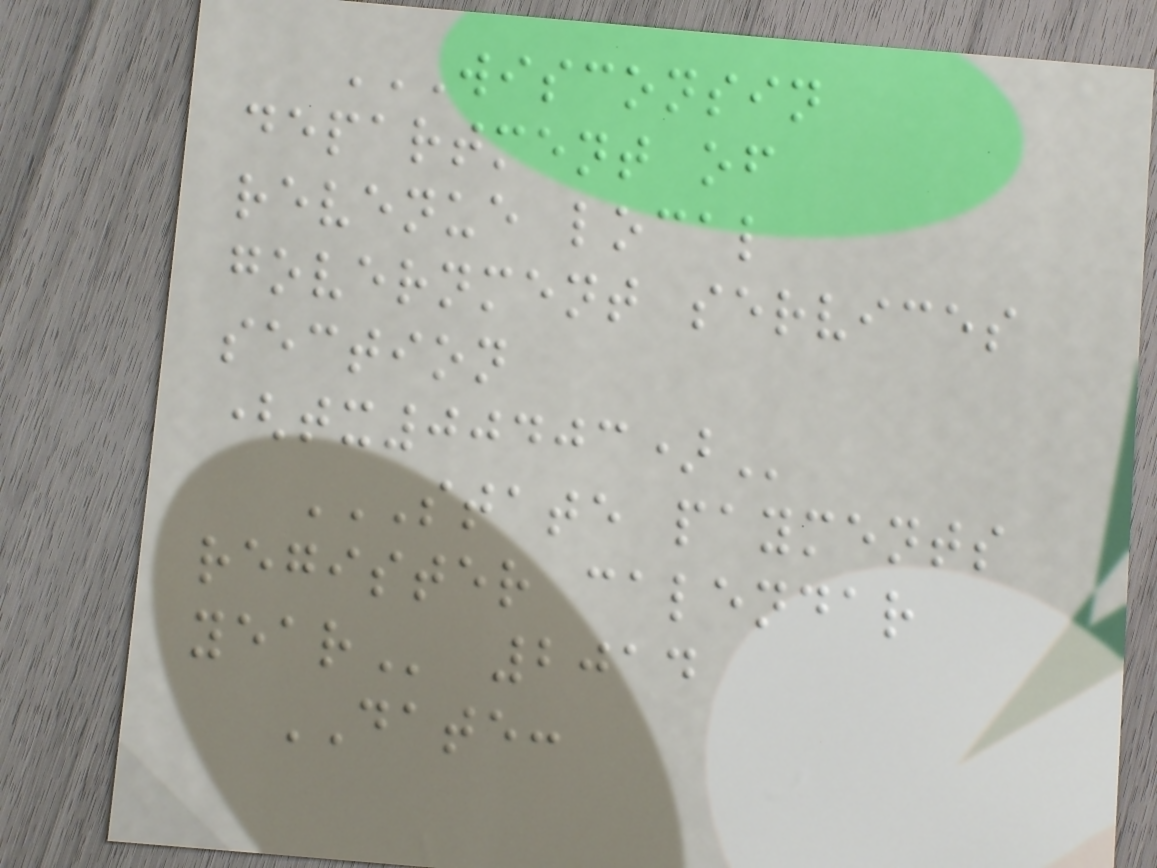WISCONSIN
DEPARTMENT OF
REVENUE LOCAL
GOVERNMENT SERVICES
SECTION
(TX00403)
STATE PAYMENTS
REGISTER CALENDAR
YEAR 2014
DATE:
